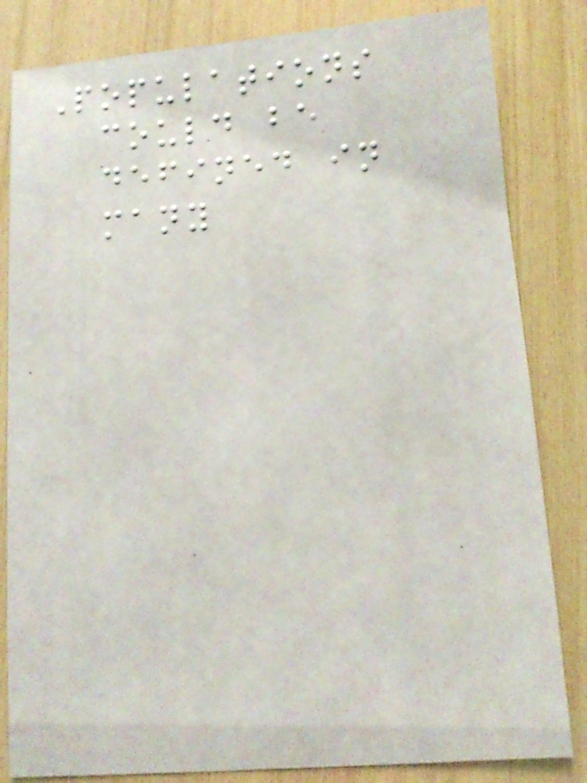Populations
could be
defined in
many
